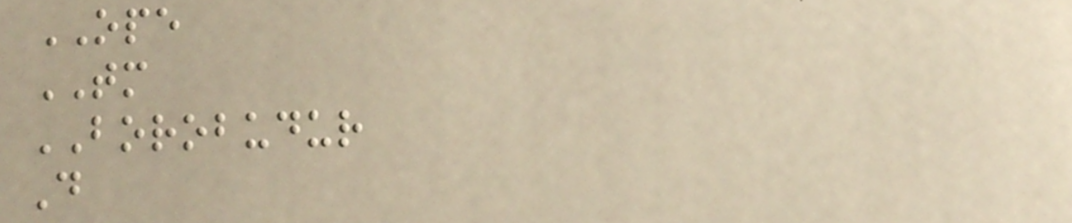OPE
TM
BOROBUDUR
D
